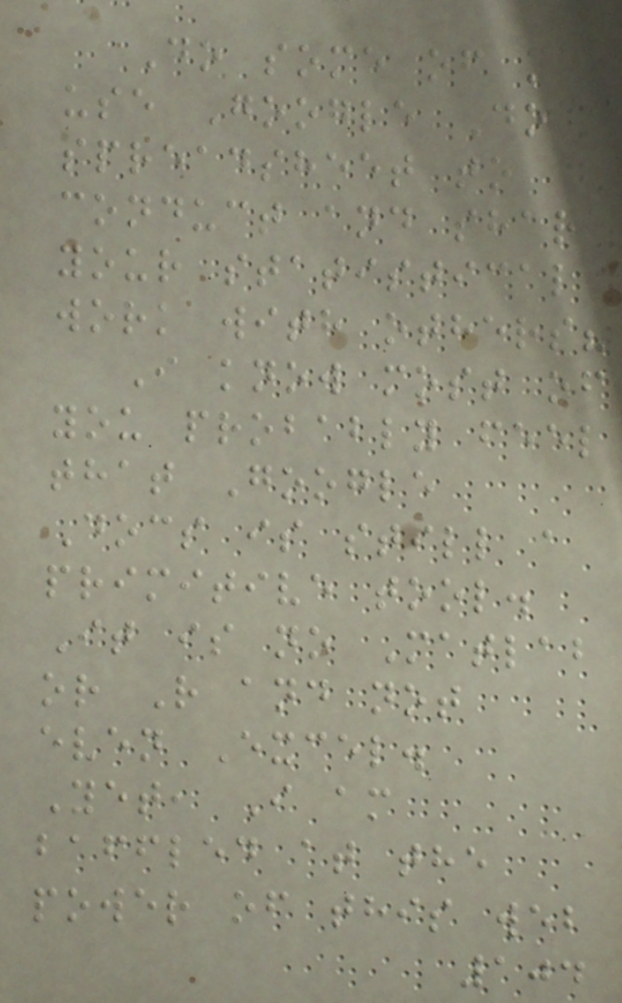Do some of you
use Google Docs
spreadsheet to
conduct and share
your statistical
work with others?
I know most of
you probably feel
that Google
Docs is still a
primitive tool.
It is no Matlab
or R and not
even Excel.
Yet, I am
baffled at the
power of this web
104
